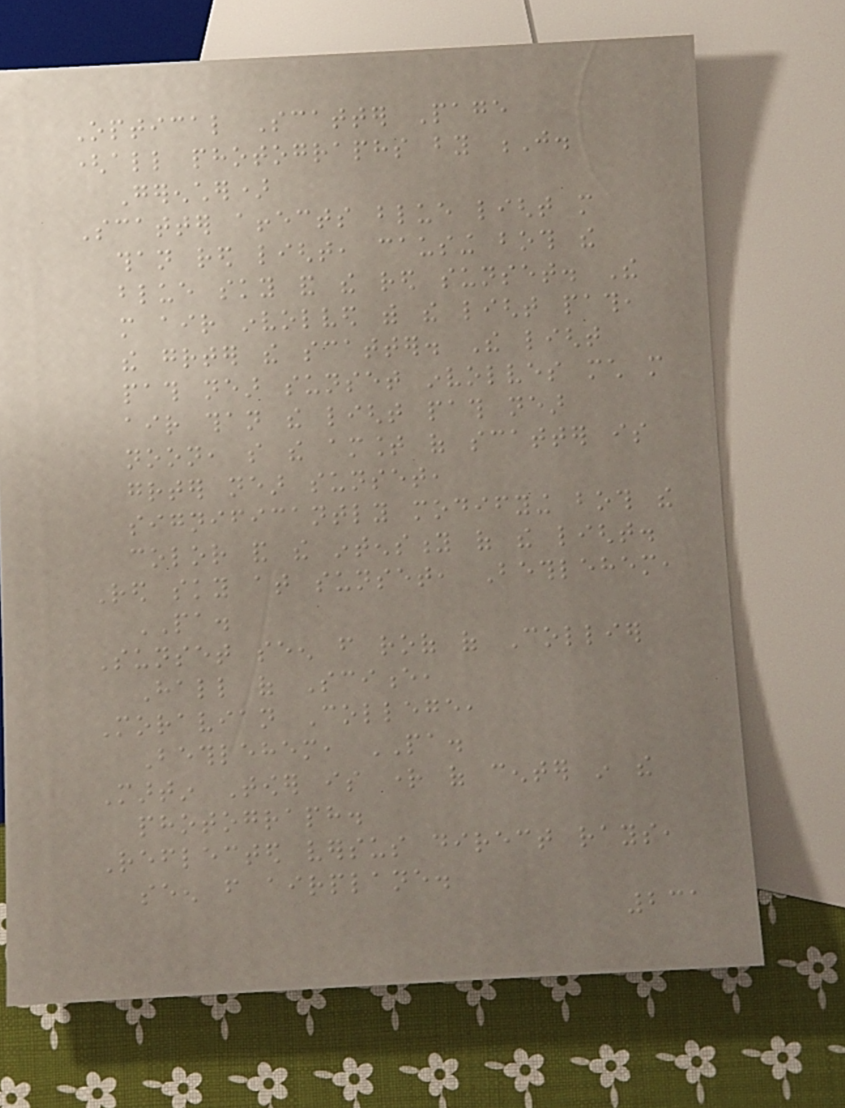Optical Scatter Page
(all photographs by J.
Gerencher)
Scatter affects blue light more
than red light, causing both the
blue sky and the red sunset. The
more air involved with the light path,
the greater the scatter. The light
path near sunset involves much more
air than the light path near
noon, so the amount of scatter is
greater near sunset,
significantly modifying both the
color and the intensity of the light.
Red sky at sunset, Bethlehem,
PA.
Sunset seen from roof of Collier
Hall of Science,
Moravian College,
Bethlehem, PA.
Martin Tower is right of center in the
photograph.
Reflected versus direct rays,
seen from airplane.
231
